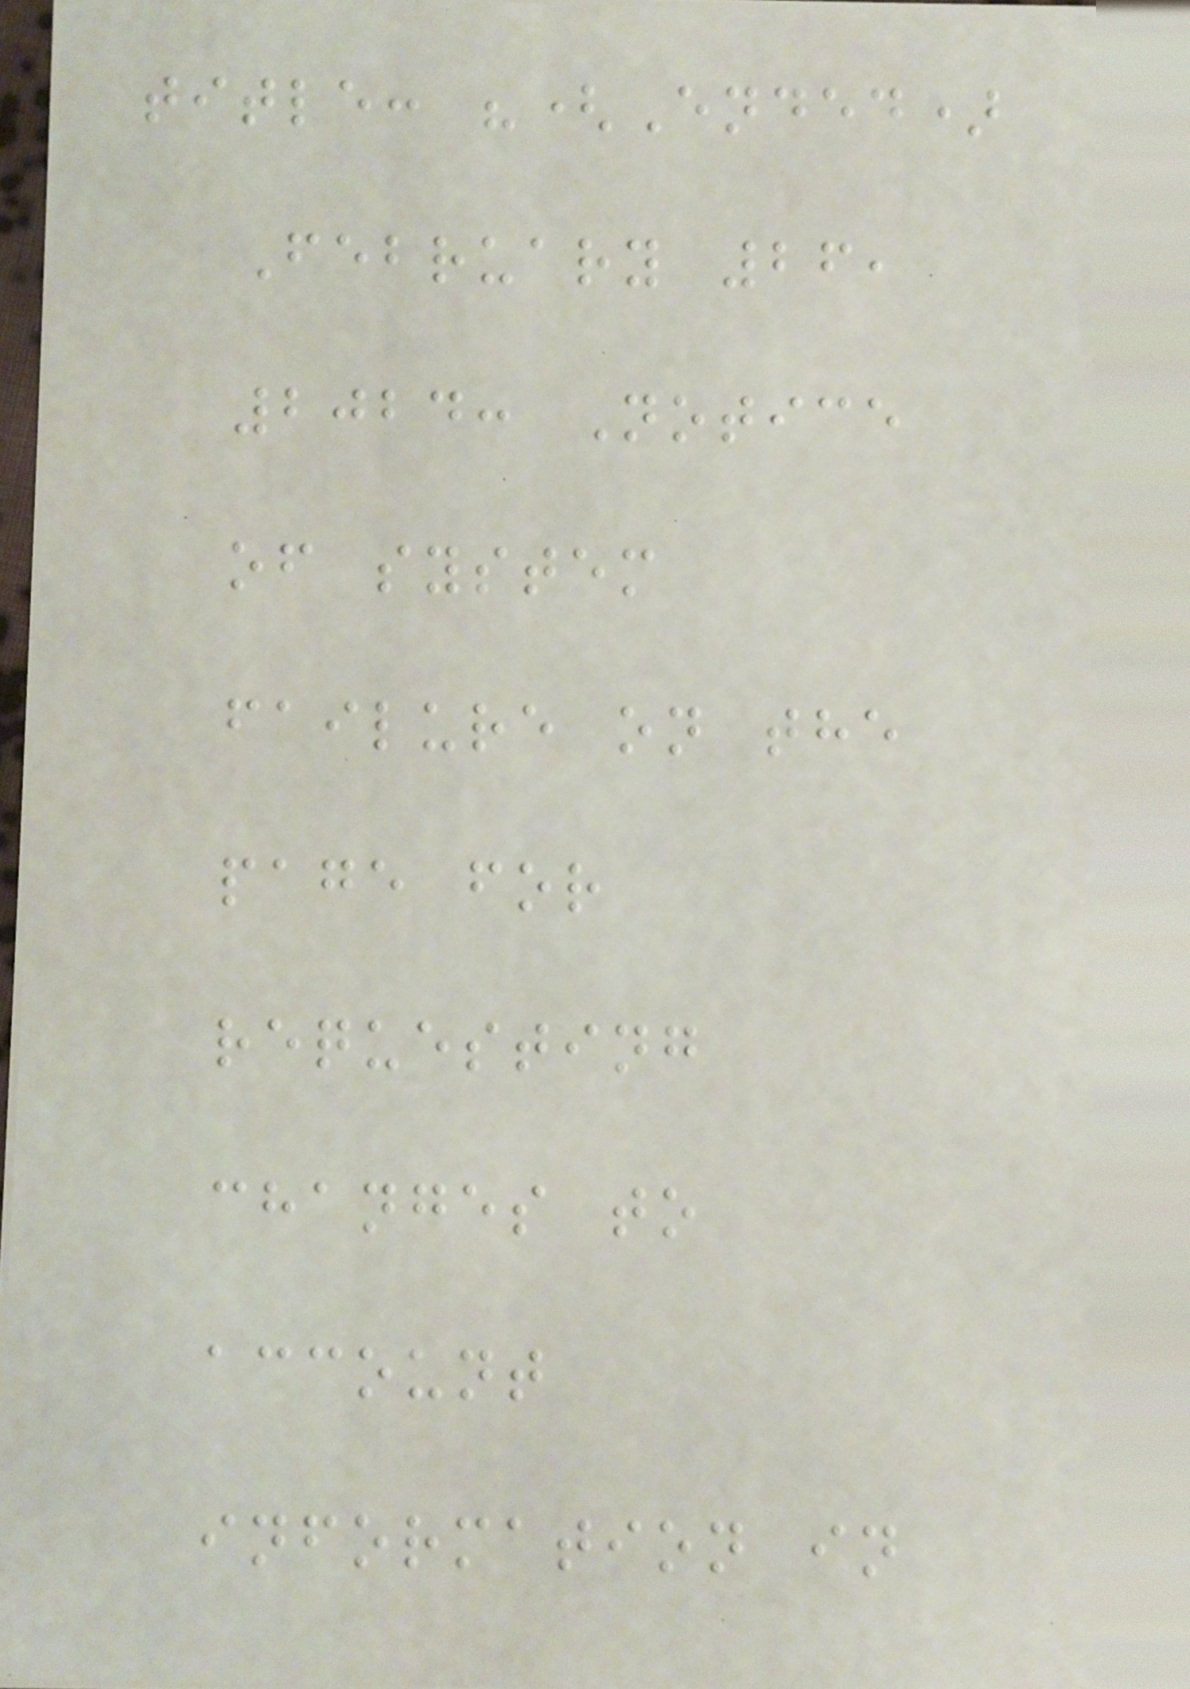title: "(Ended)
February 26,
2024: Notice
of system
failure on the
page for
requesting
changes to
account
information in
